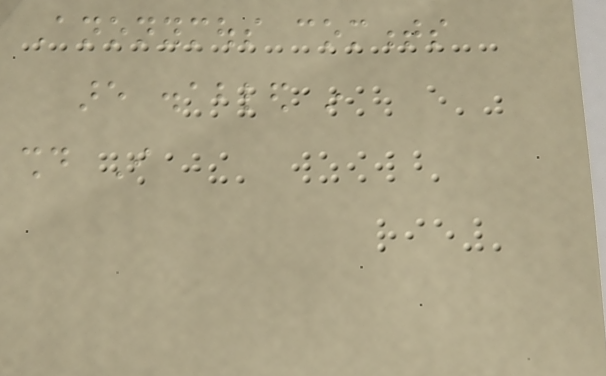Anonymous comments
are disabled in
should I
